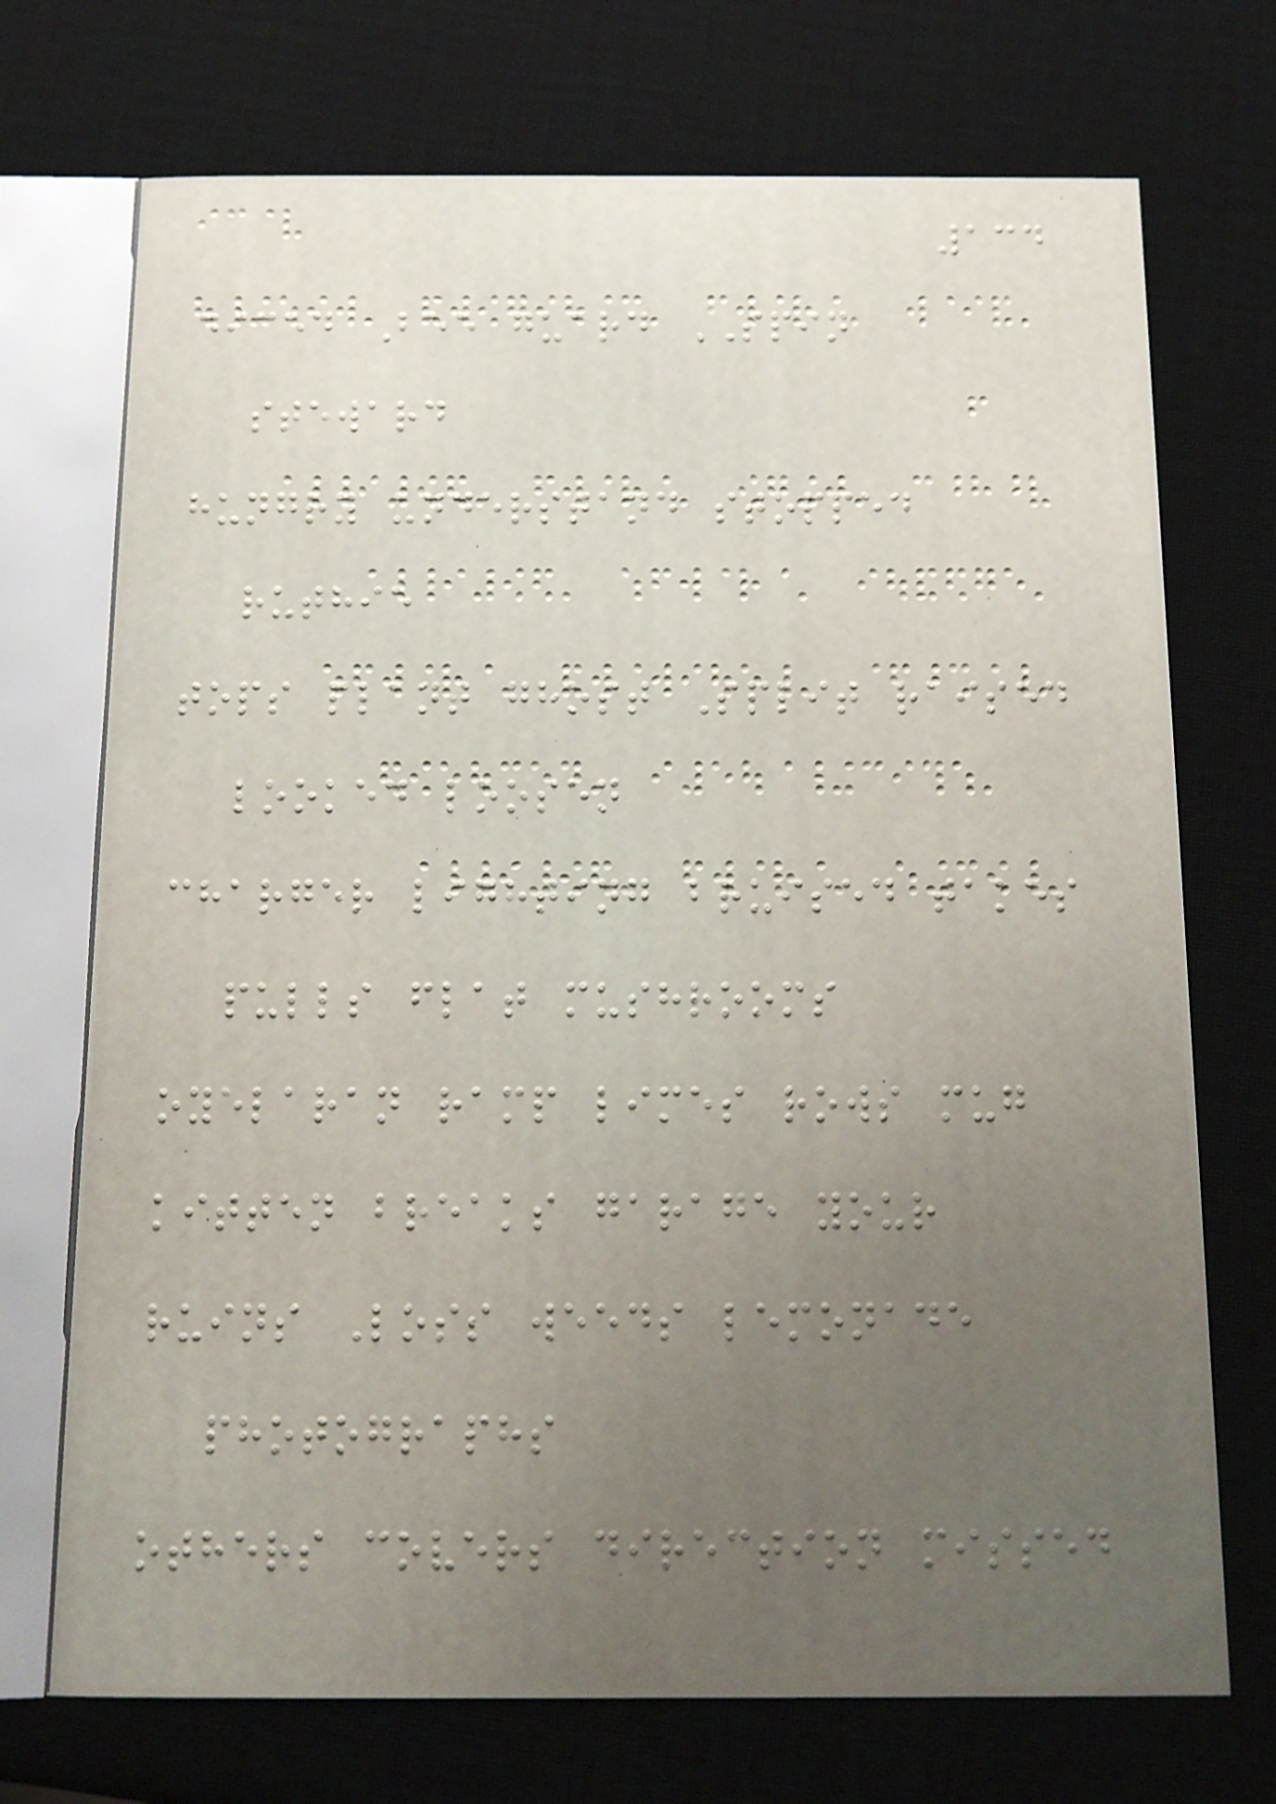134
diced Bee guard SPIN
steward
hungry understand stopped
ruthie
tops plant ghost Split raised
looked loosen
charger lighting bruised takes
pulls flat mushrooms
oyelaran ramp limes rows mug
kitten breaks garage your
ruins Loss weeds lemonade
photographs
others covers direction missed
